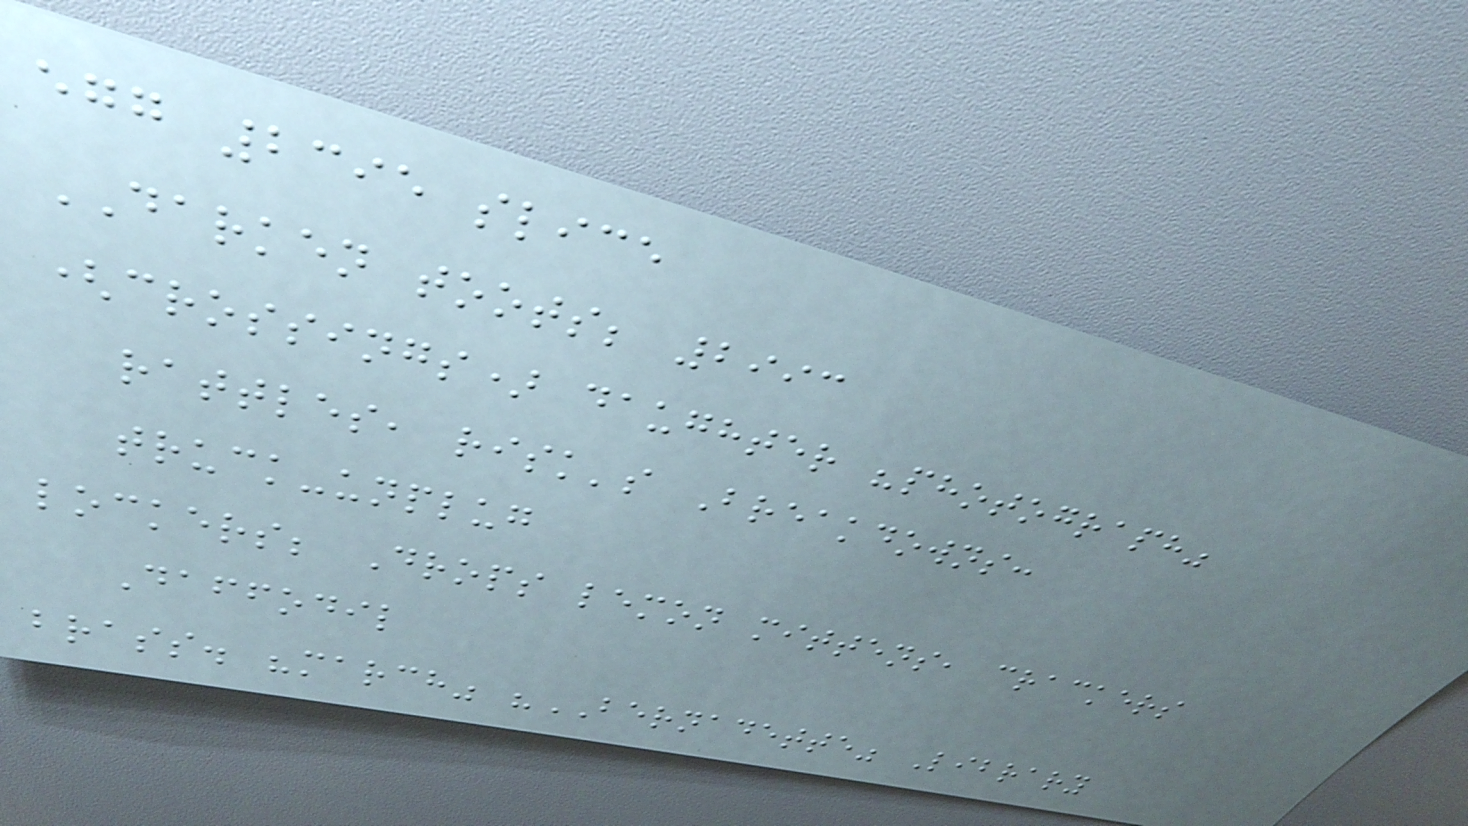egg 2395 slice
DARKEN toots; 2993
(crossings) daughter "photograph"
rattles, risk's Breakdowns:
truck-unplug
lockers; Drops lemon mittens, crackers
Daffodil
brass. "march" "BERNADETTE" Library
